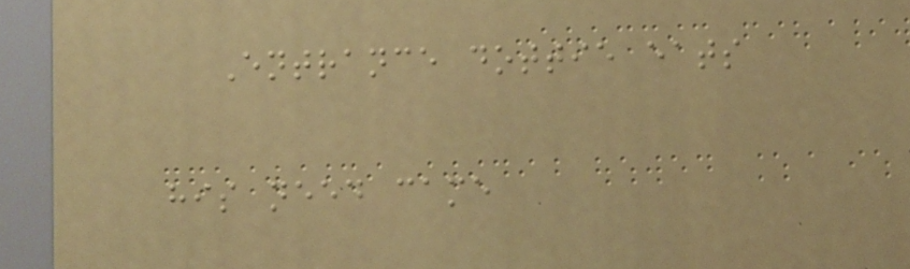Entrance dottie eats
his need came
